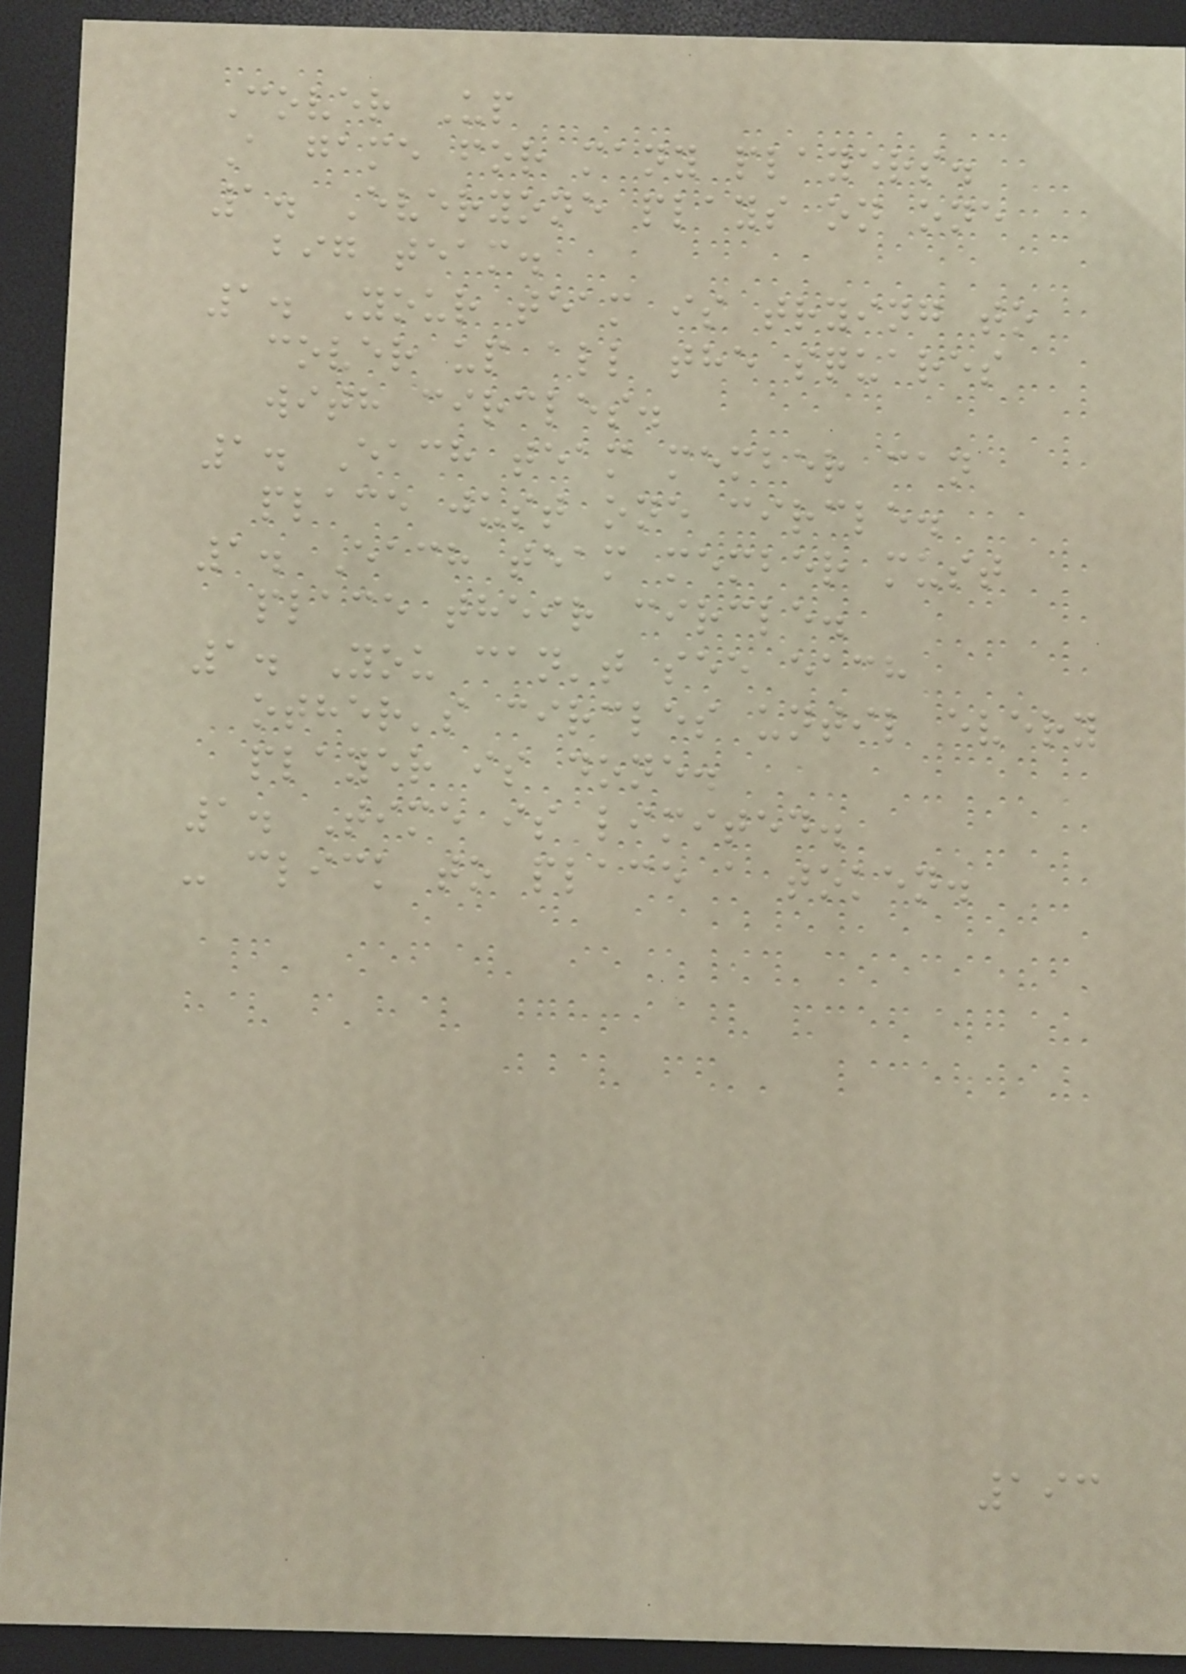Cover Up
A game for many players.
1. Everyone plays on one
big team.
1. Your team is trying to
cover up all the squares
with circles.
1. Each team member can
place just one circle.
1. Each team member must
place their circle.
1. You can't see each
other's circles until every
player is done.
1. Time is limited.
- click to place a token.
193
